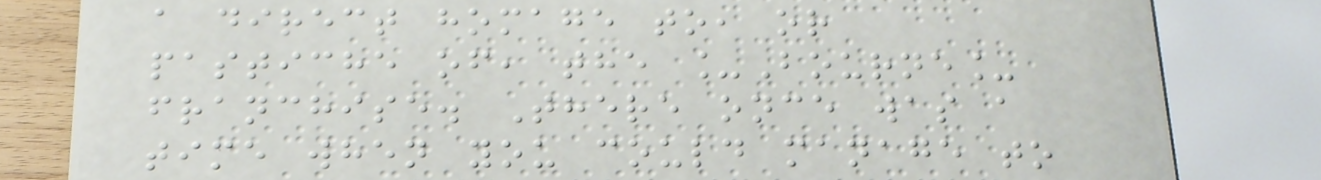a direct homage to, or
pastiche of, the _Bourne_
franchise. There once was a
time when you could manage to
